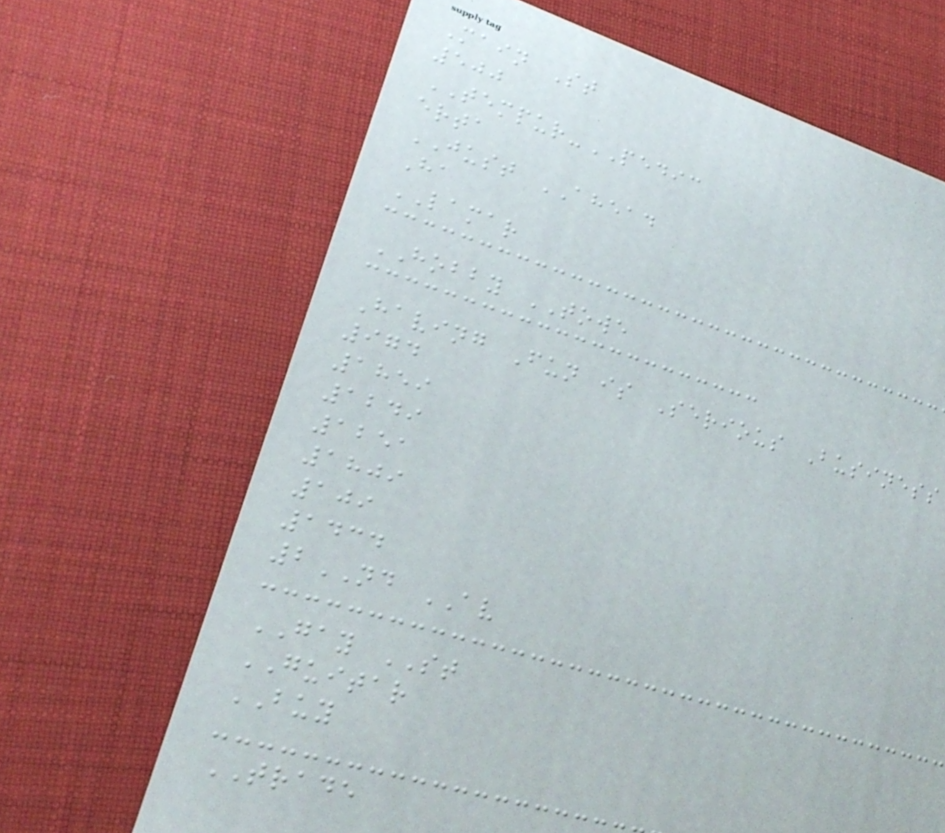Main St
500
TEMPUR-PEDIC
erta
JUST AHEAD
Ha
LAMAR
HOBBY TOWE
Having Fun is Serious Business
974
1859
1249
1251
1809
109
1434
2ND AV
GAY ST
GUITAR
BUY
TRADE
